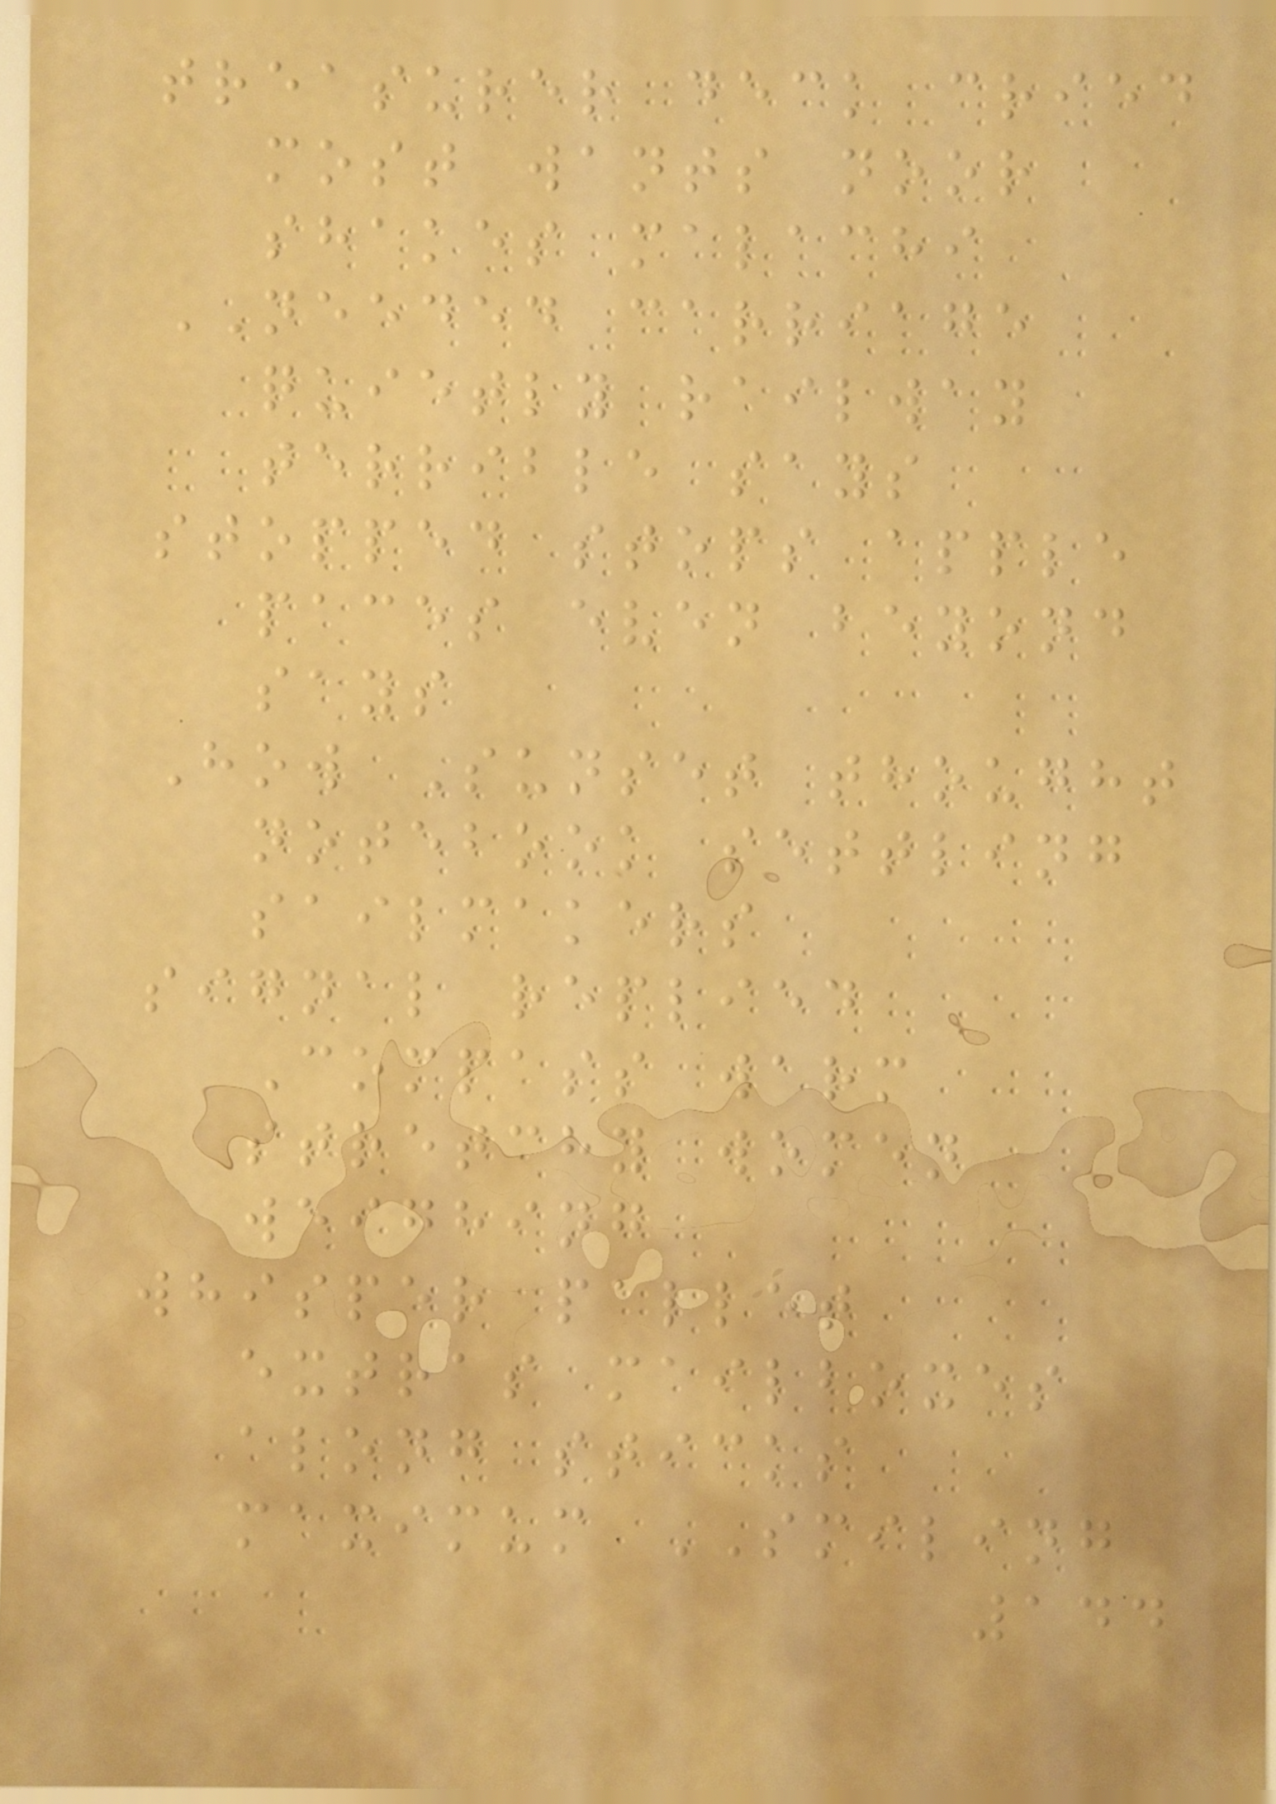treasurer deck cried
most wants noor
shakes malachi
NEEDED carriage
quietly railway
terrible says
stopped stops apple
paces even beyond
says
How Sunset thought
notebook settling
sailmakers
signal replied
Compass warm
stretchy women
weighing
whisper pallet
extras mailboxes
along sticks
maximum SMILING
144
